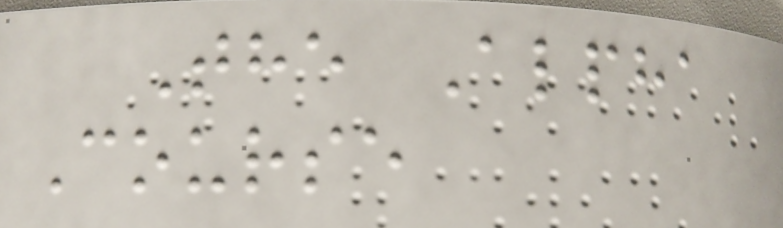The Alpha
Course
